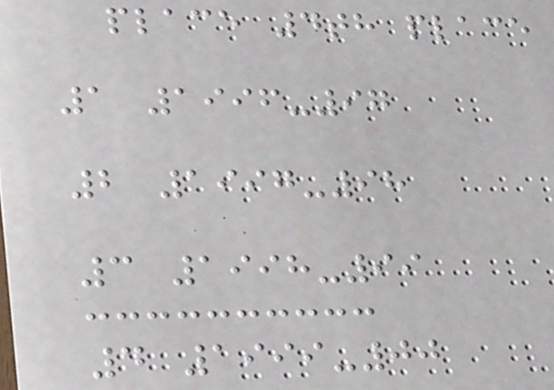place 4th place
1 1996-97
2 1997-98
3 1998-99
4 1999-00
